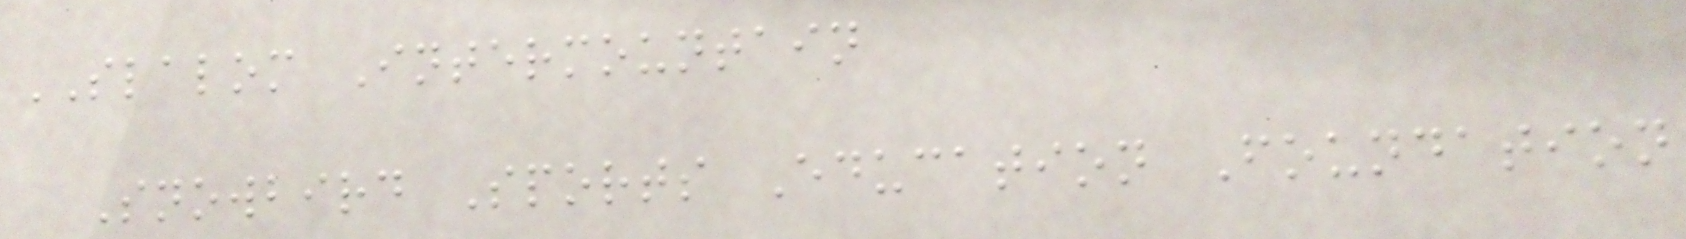SLALOM Intermountain
Snowbird Sports Education Foundation
